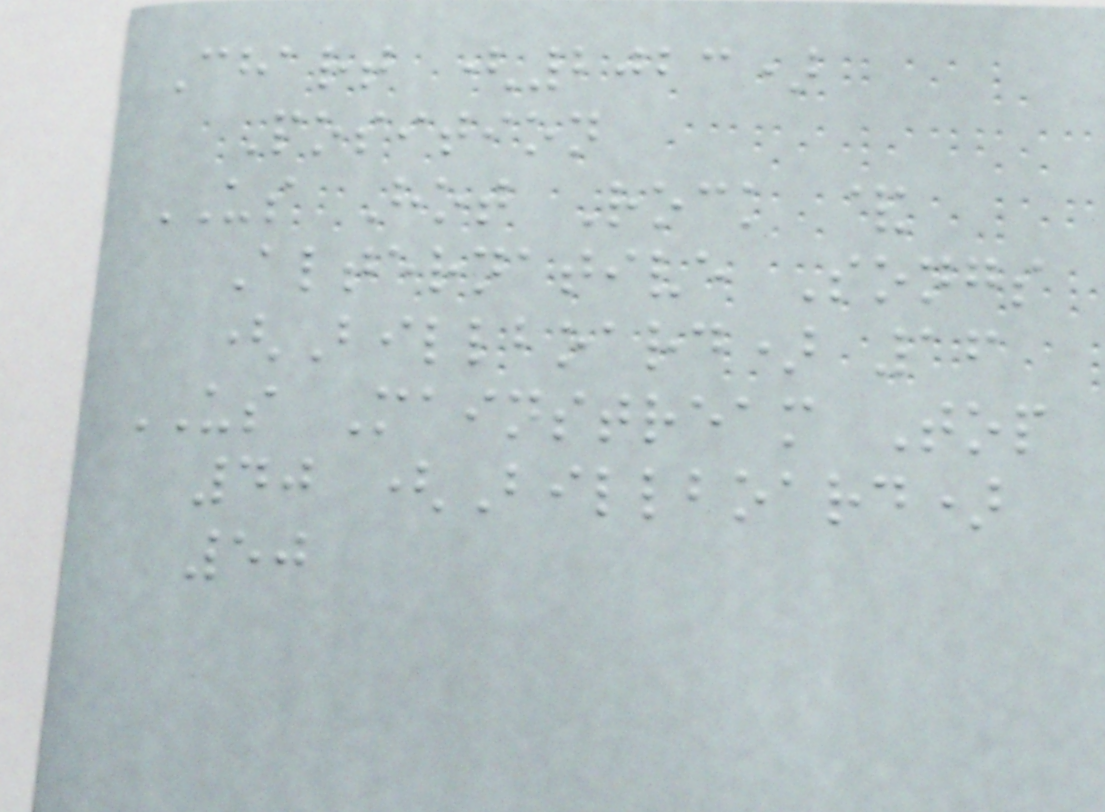Chart (2023)
Position
US Hot Rock &
Alternative Songs
(Billboard) 16
US Mainstream Top
40 (Billboard)
50
